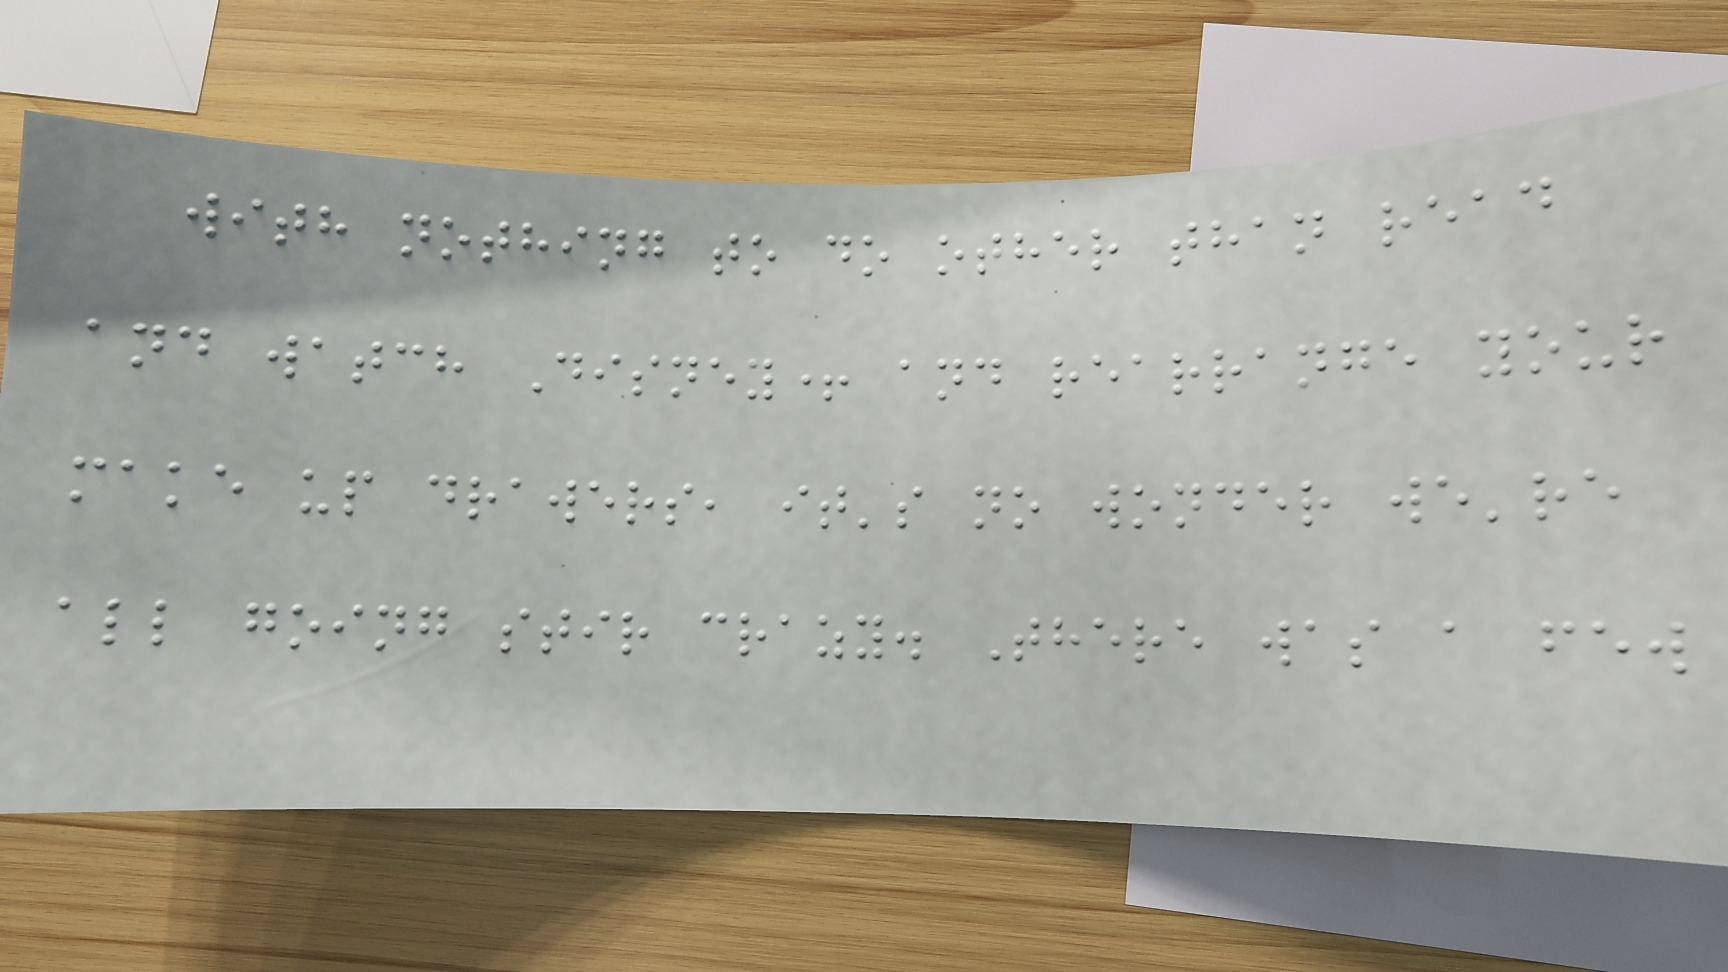with nothing to do other than read
and watch Disney+ and rearrange your
make up drawers, it's no wonder we're
all going stir crazy. There was a few
